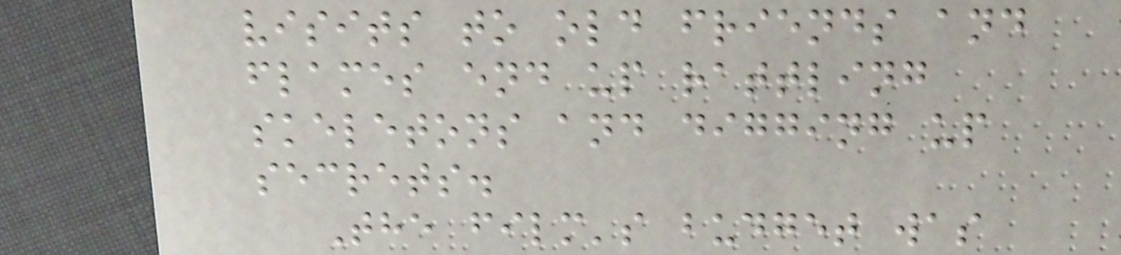visits to old friends and
flames end up rattling
skeletons and digging up
secrets.
The film's budget was
